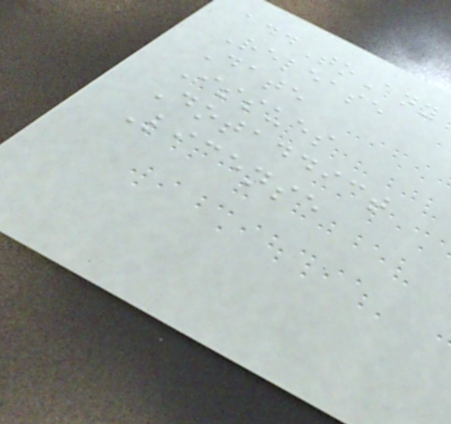addToAny
Release
Date
Issues
Dotaddict
License
